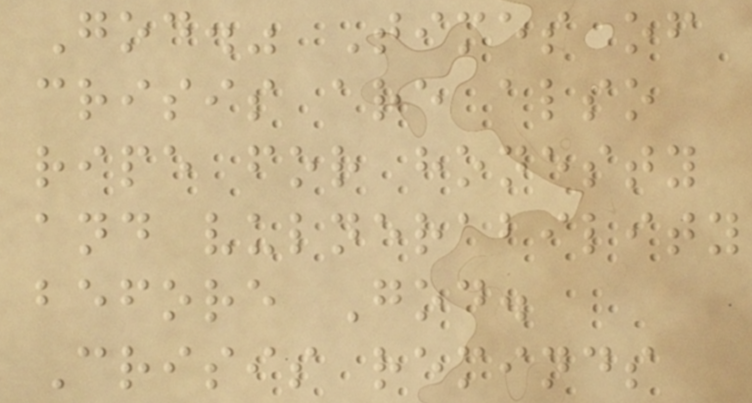God." Times of
crisis are also
ripe for honesty
and vulnerability
before God.
Crisis reminds
